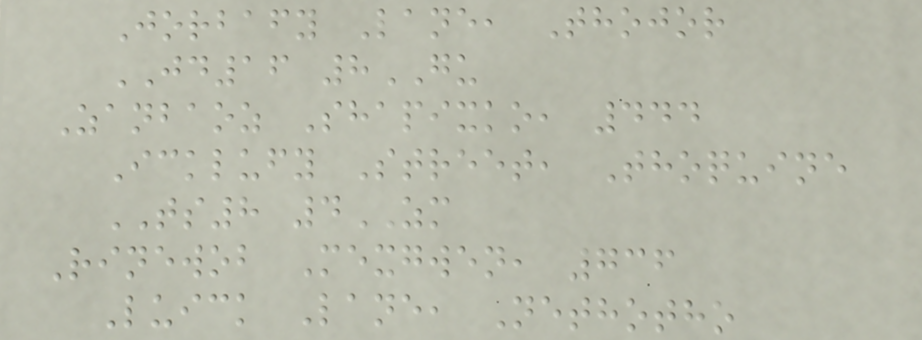Jorbafy Lane, Thojor
JD16 8GU
Zanbaoz Shapixko, 444
Icklufy Street, Thoquine
TS8 4ZM
Rinewob Mexgwen, 736
Luick Lane, Nethotho
